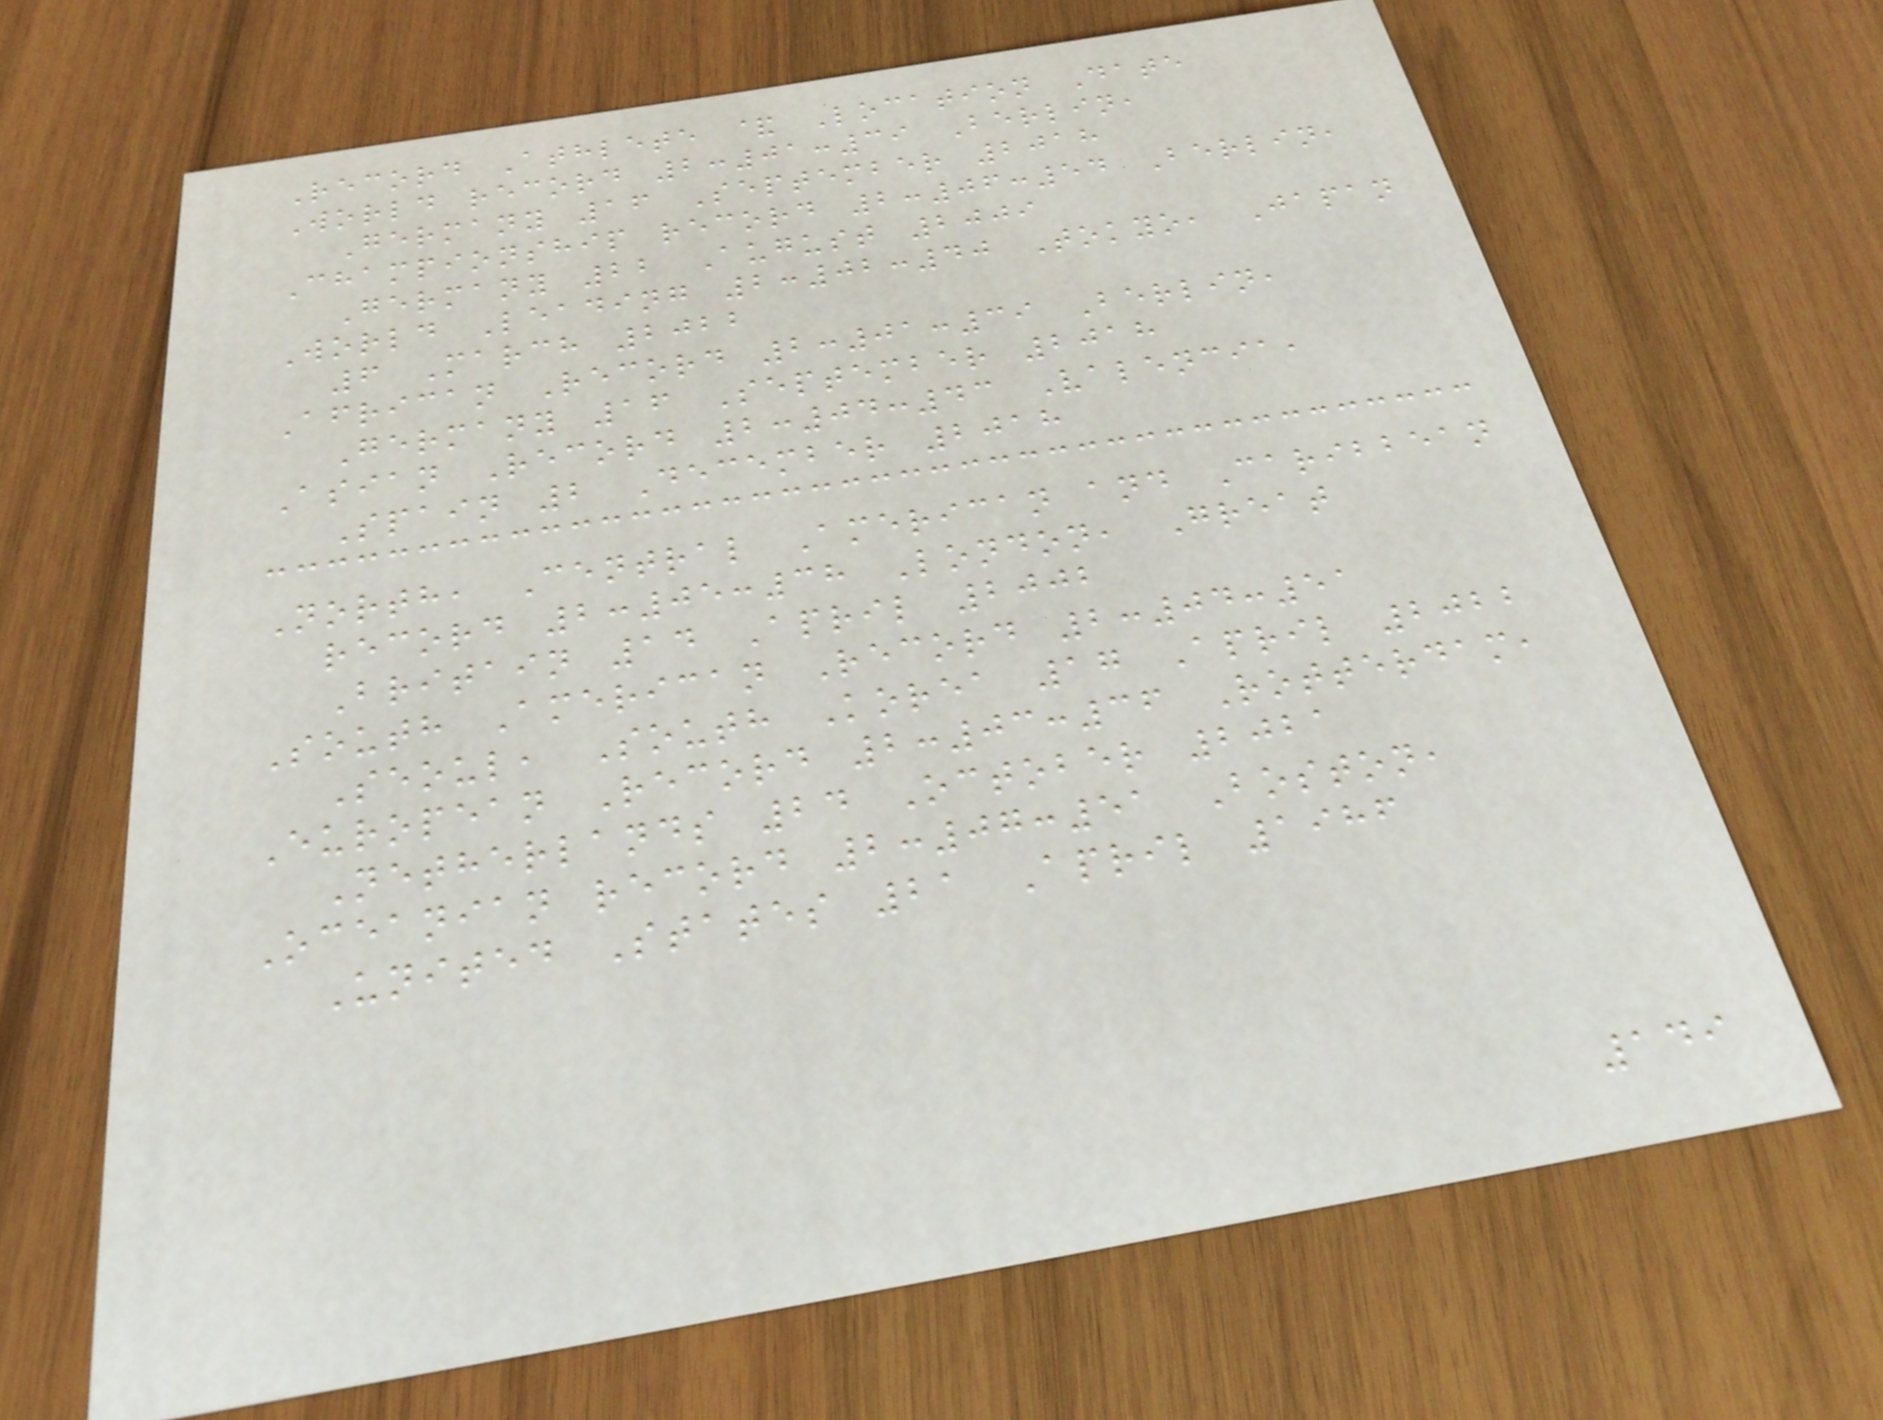Record Athlete & Location Date
World record 2:01:39 Berlin,
Germany 16 September 2018
Championship record 2:06:54 Berlin,
Germany 22 August 2009
World Leading 2:02:40 Tokyo, Japan
6 March 2022
African Record 2:01:39 Berlin,
Germany 16 September 2018
Asian Record 2:04:43 Valencia,
Spain 2 December 2018
North, Central American and Caribbean
record 2:05:38 London, Great
Britain 14 April 2002
South American Record 2:04:51
Seoul, South Korea 17 April 2022
European Record 2:03:36 Rotterdam,
Netherlands 24 October 2021
Oceanian record 2:07:51 Boston,
United States 21 April 1986
149
